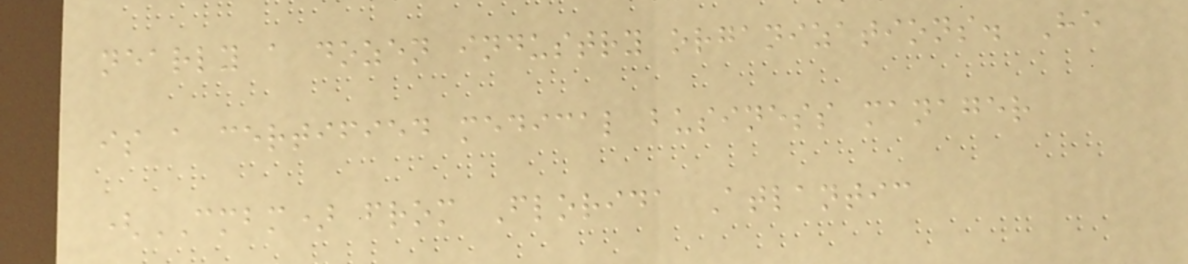nearly a dozen industry organizations. He
is a certified medical business manager
(CMBM) from Florida Atlantic
